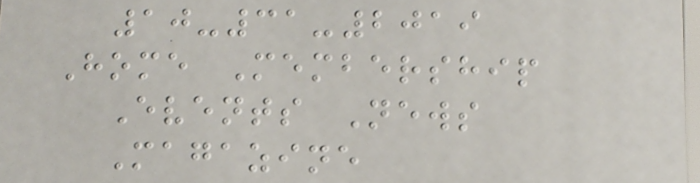10-31-2019
Home Membership
Events News
Magazine
